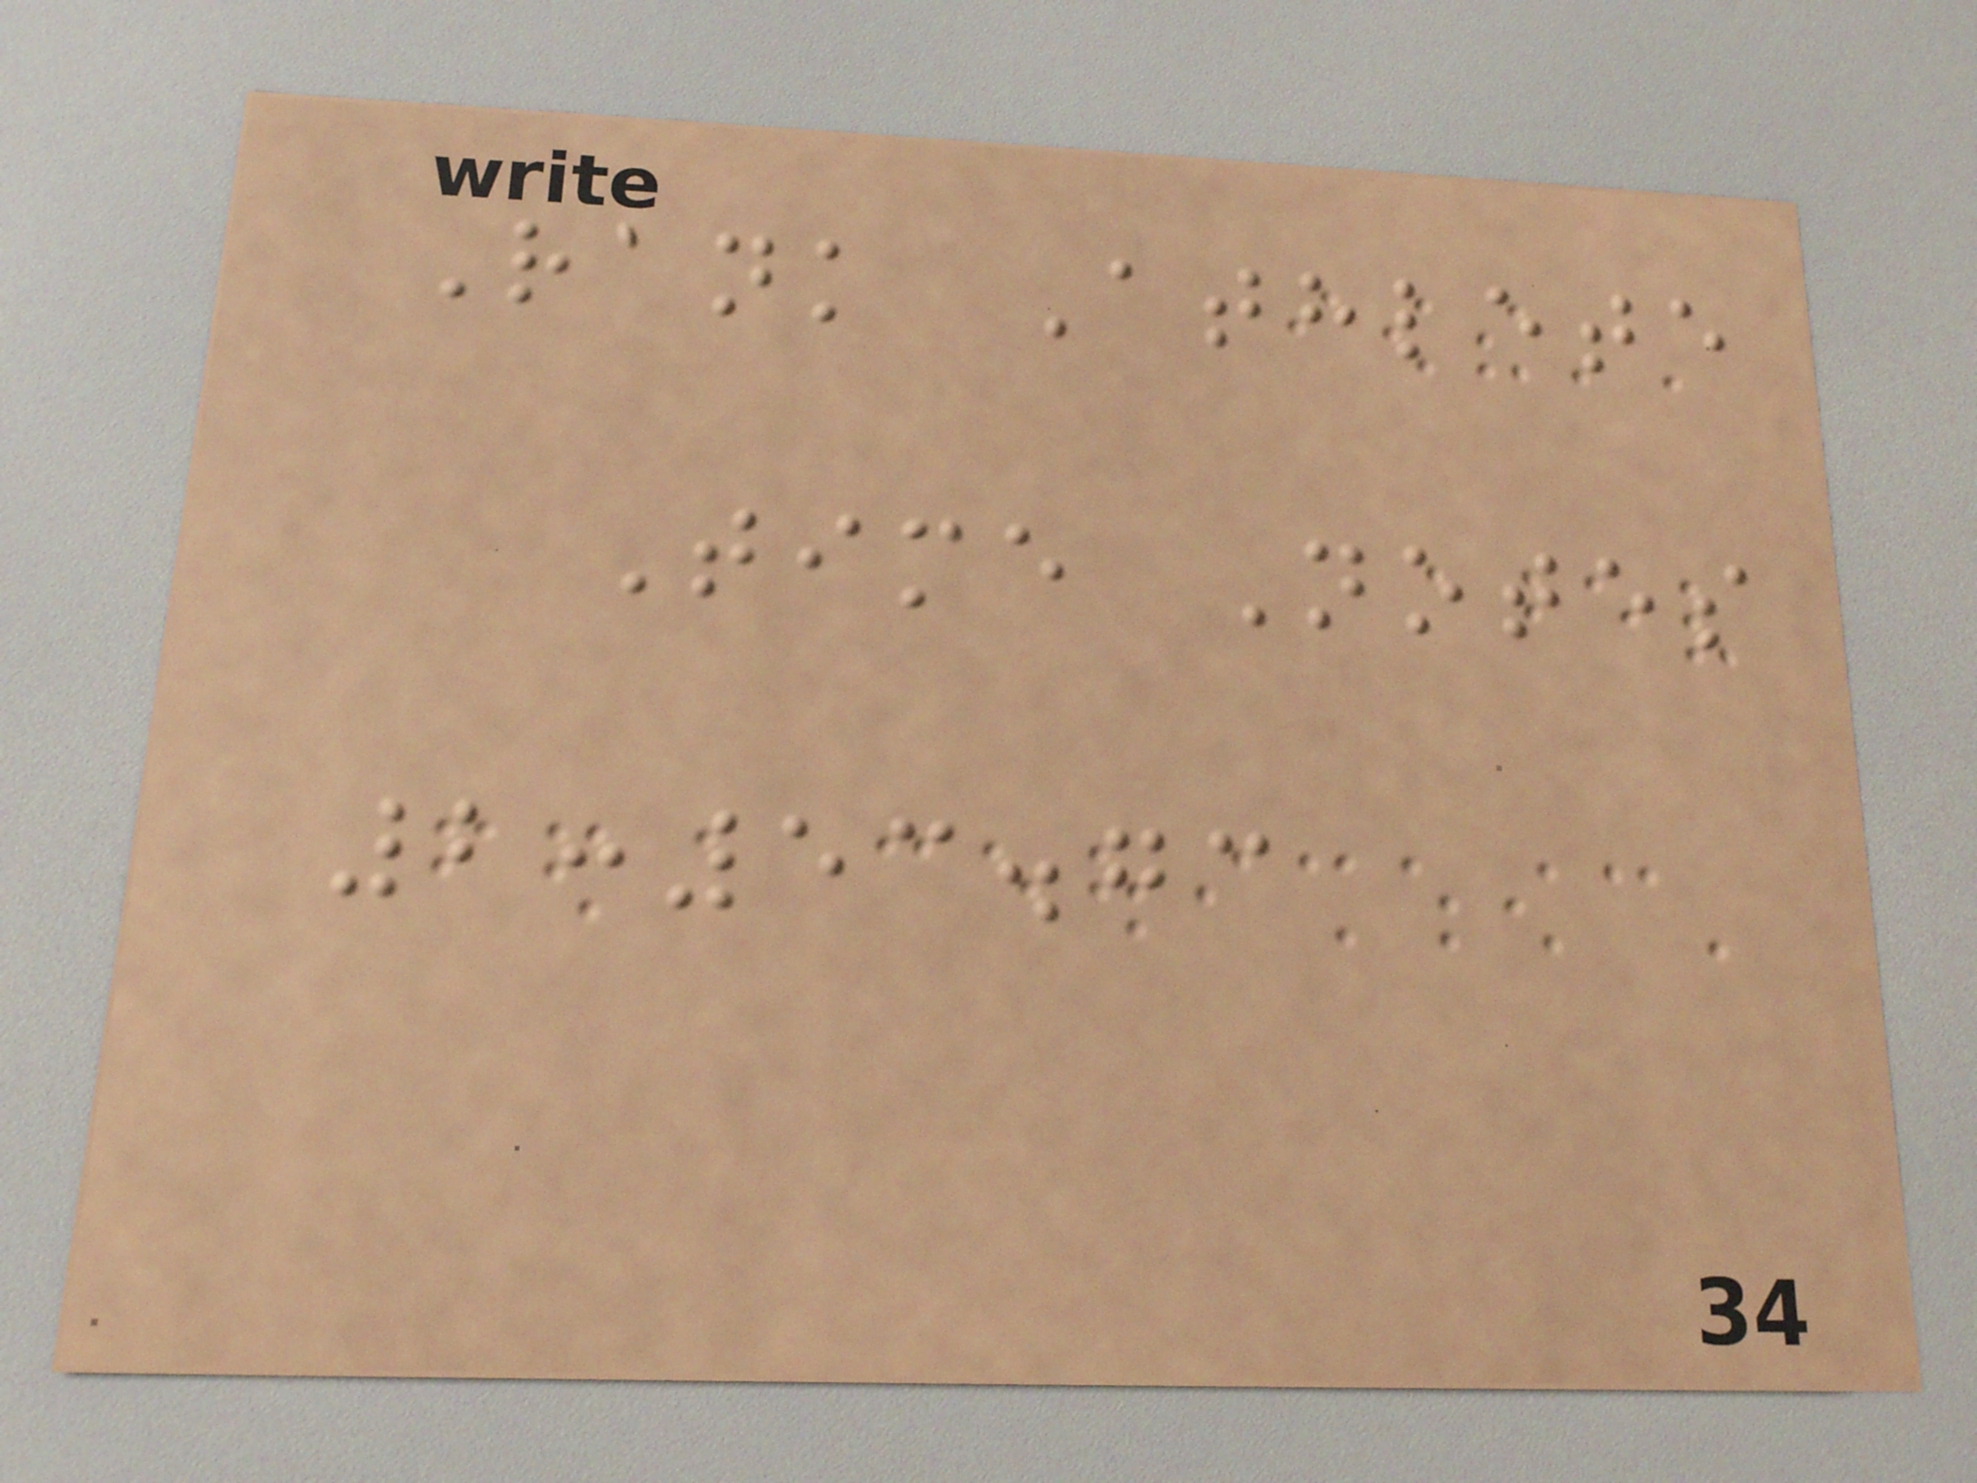Rank Athlete
Time Notes
2:53.73
